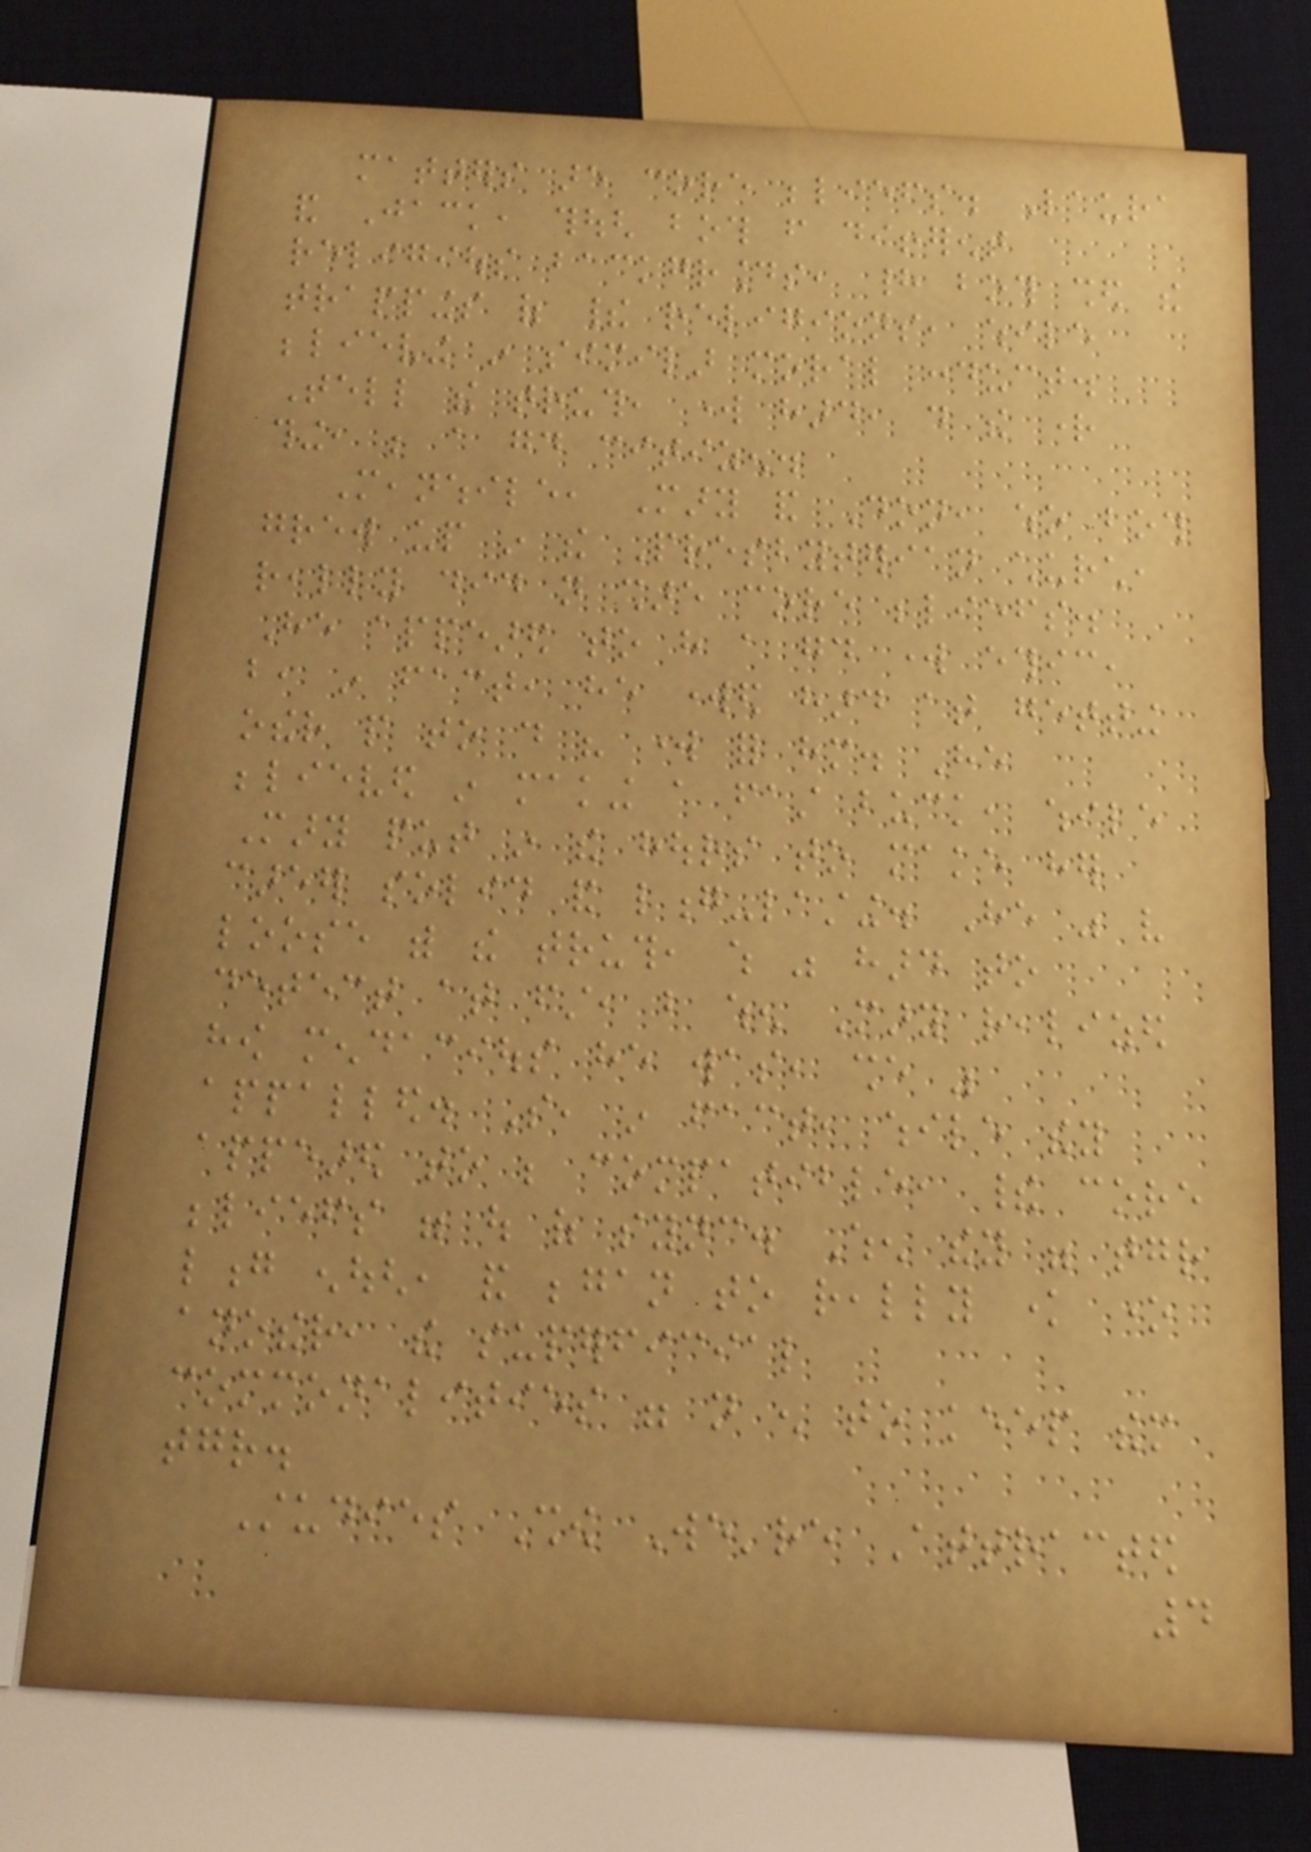matters are core beliefs. Laura
and Jack, though both from different
religious backgrounds, had both shed the
trappings of their religions, while
believing in similar moral conduct.
Tell the truth, work hard, do the right
thing, be a good citizen.
Meanwhile, Mary and Don, who both
grew up in the Presbyterian church,
really did not share core beliefs.
He appeared to have a good work ethic,
but, in fact, he worked hard at getting
other people to do his work for him. He
believed in making a fast buck, while
Mary put in the hours to make her
career solid and long-lasting. He was very
loose with the truth, which was hard to
detect at first, but when Mary realized
how mendacious he was, she was
appalled. So, in fact, while they
appeared to be compatible, their core
beliefs were out of sync. When they were together
long enough, and began to really know one
another, the superficial
commonalities were not enough to keep them
together.
Studies Show We're Attracted
4
